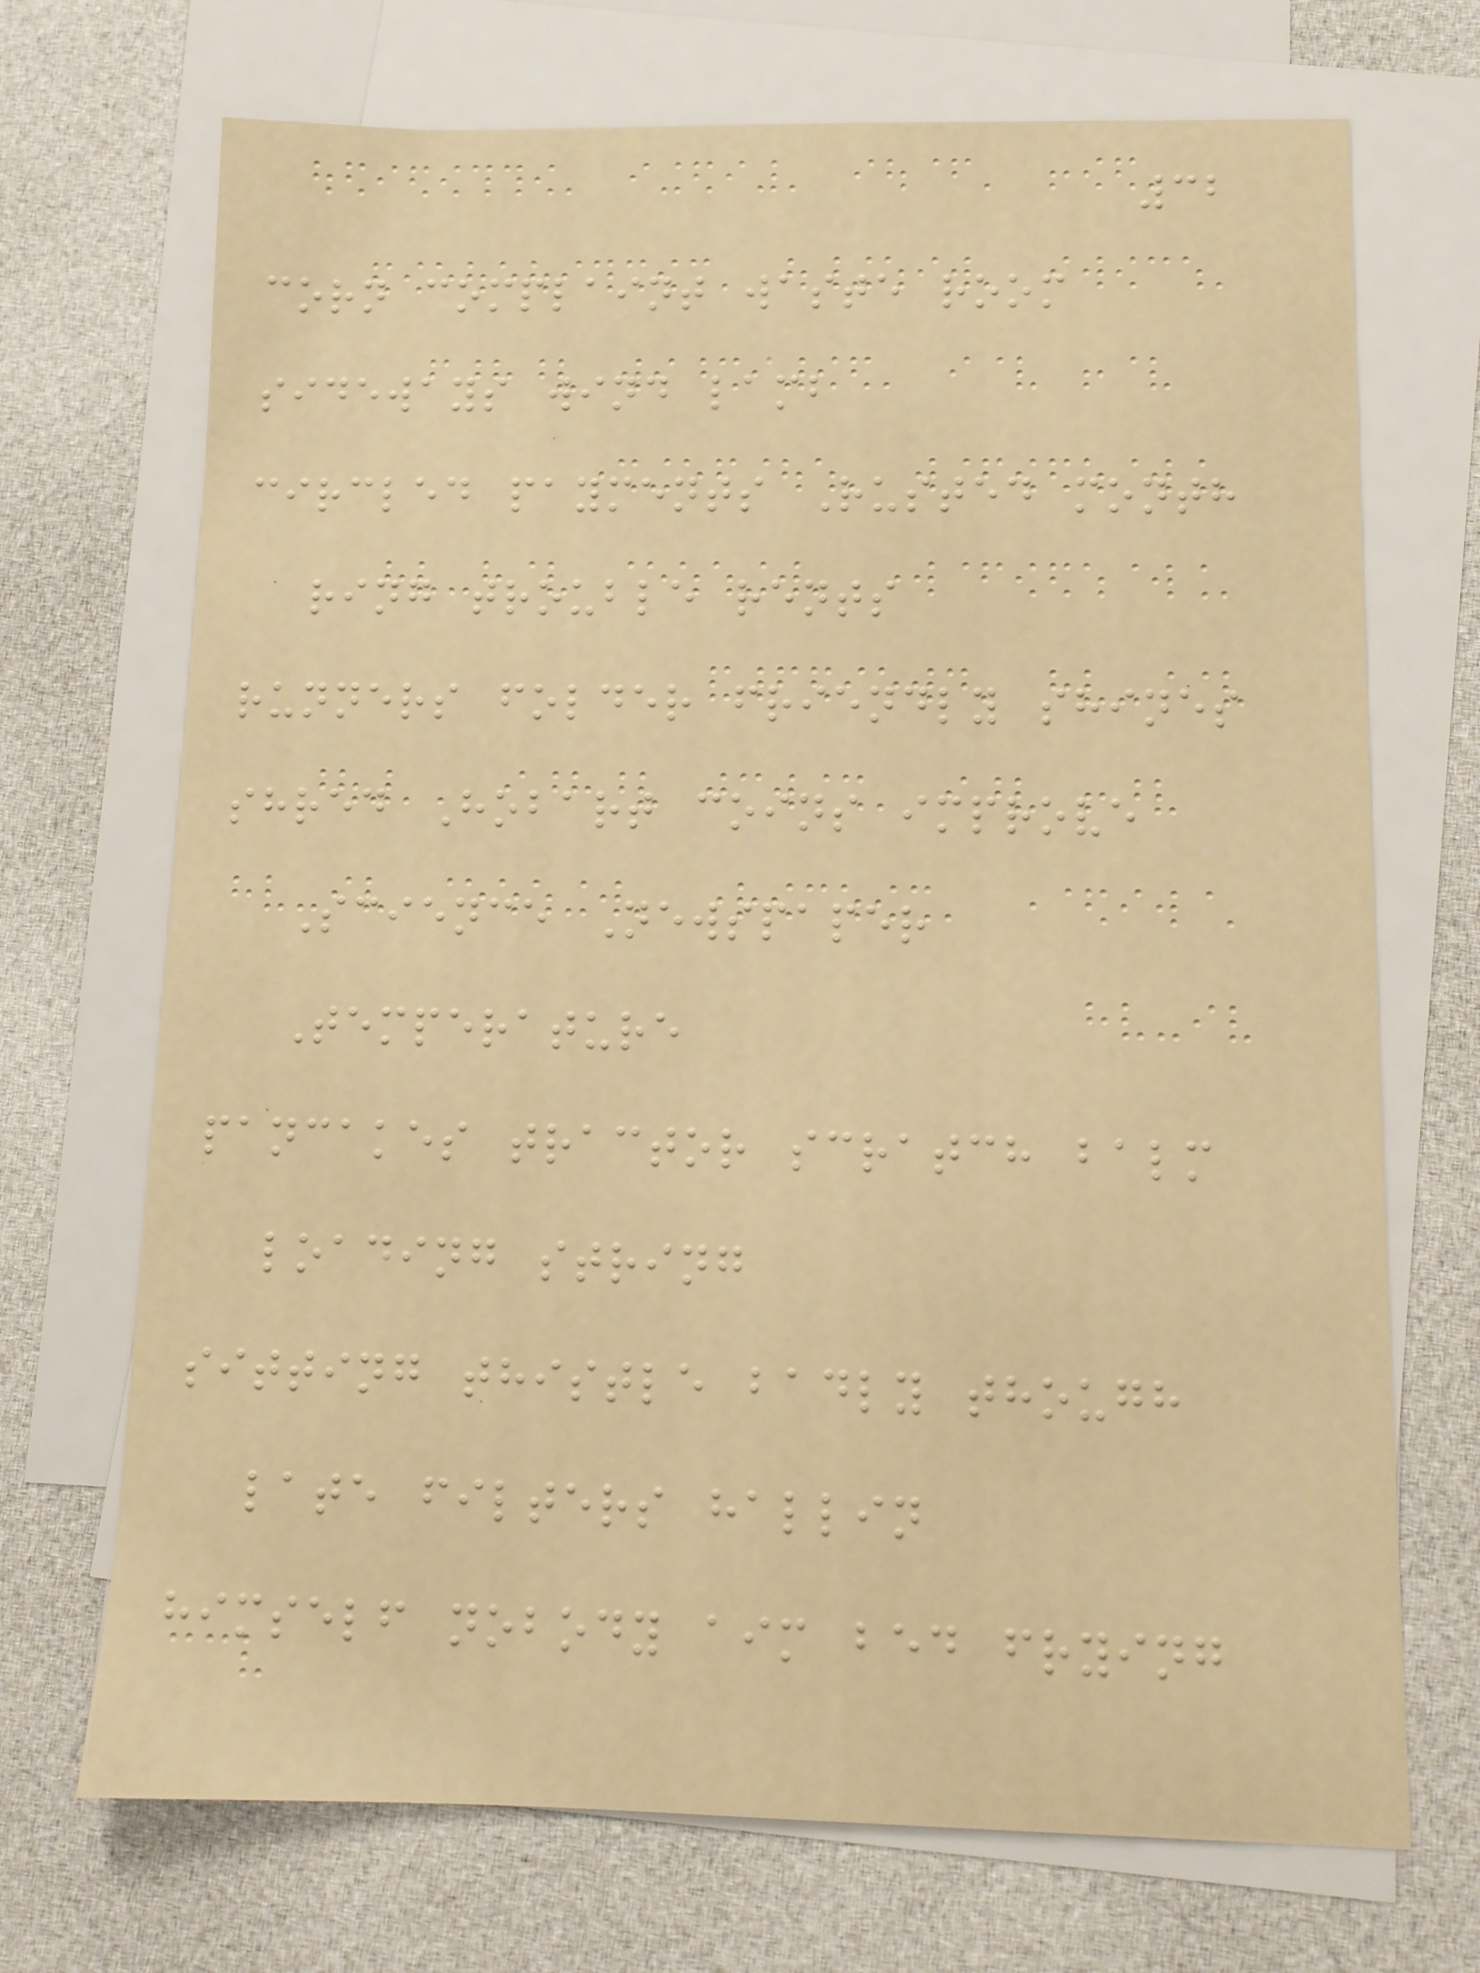32
corn complaint waste room
sideways wind lamb
circled payments Rusted month
ring trouble rents
runners folder friendly shines
shred Hobart coins improve
Science Newspaper
Temperature
pancakes tractor scratch balm
loading string
sitting thistle badly though
late filters hallin
himself nobody aim bed frying
